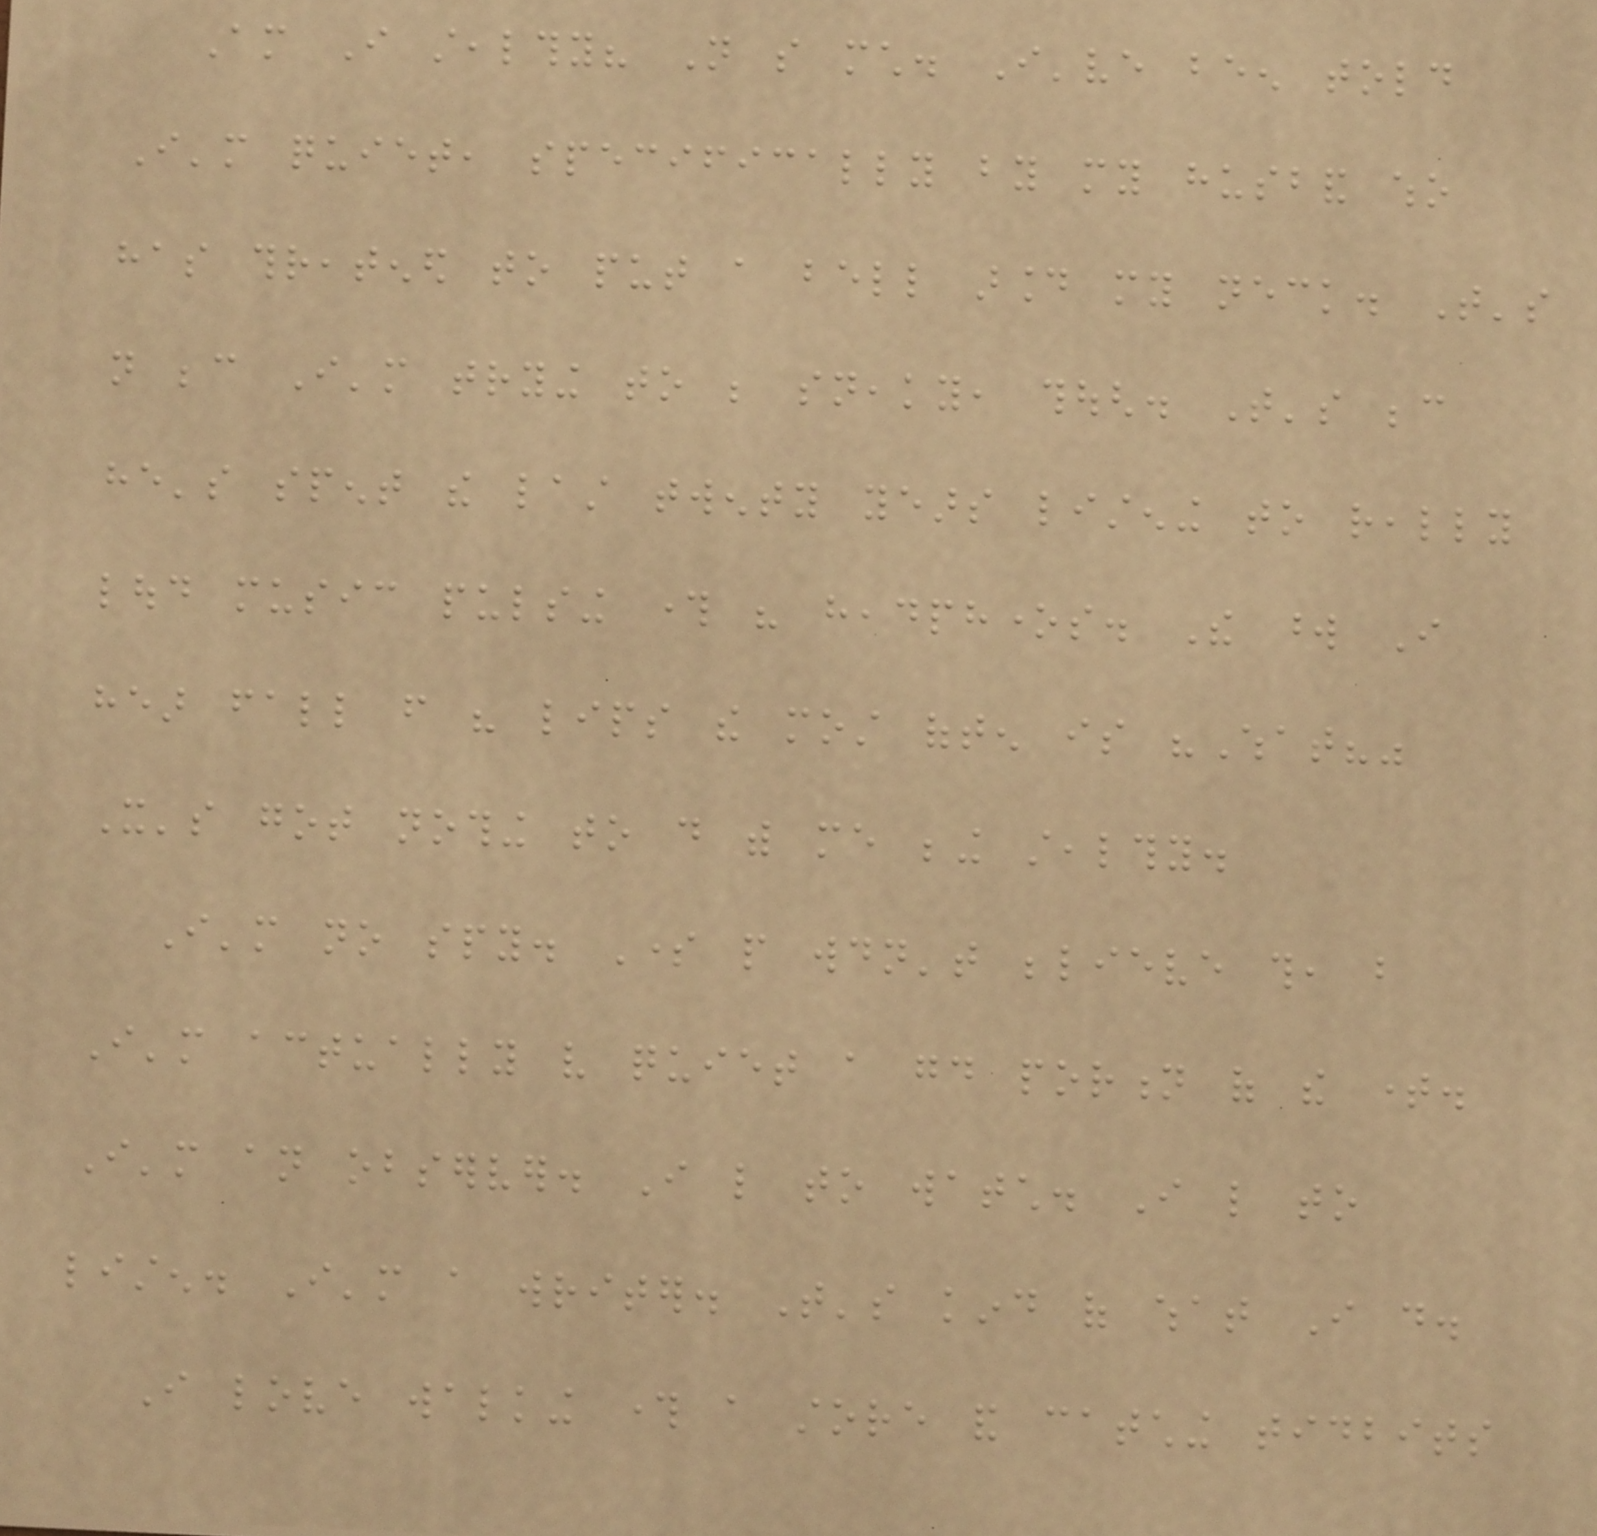Am I stealthy? Not so much. I've been told
I'm quiet, specifically by my husband who
has threatened to put a bell around my neck. That's
not because I'm trying to be sneaky, though. That's because
he's spent the last twenty years listening to really
loud music pulsing through his headphones. The word I
hear fall from his lips the most often is "What?"
It's got nothing to do with me being stealthy.
I'm no spy. Some people wouldn't believe this, but
I'm actually very quiet a good portion of the time.
I'm an observer. I like to watch. I like to
listen. I'm a writer. That's kind of what I do.
I love walking through a store and catching tidbits
